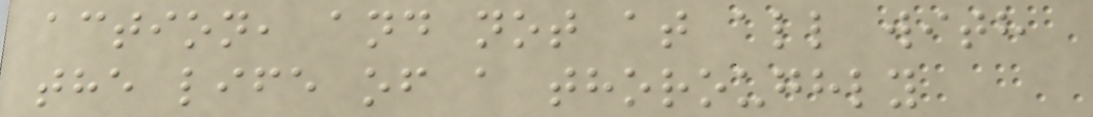action, and not at all with
the life of a thoroughly
